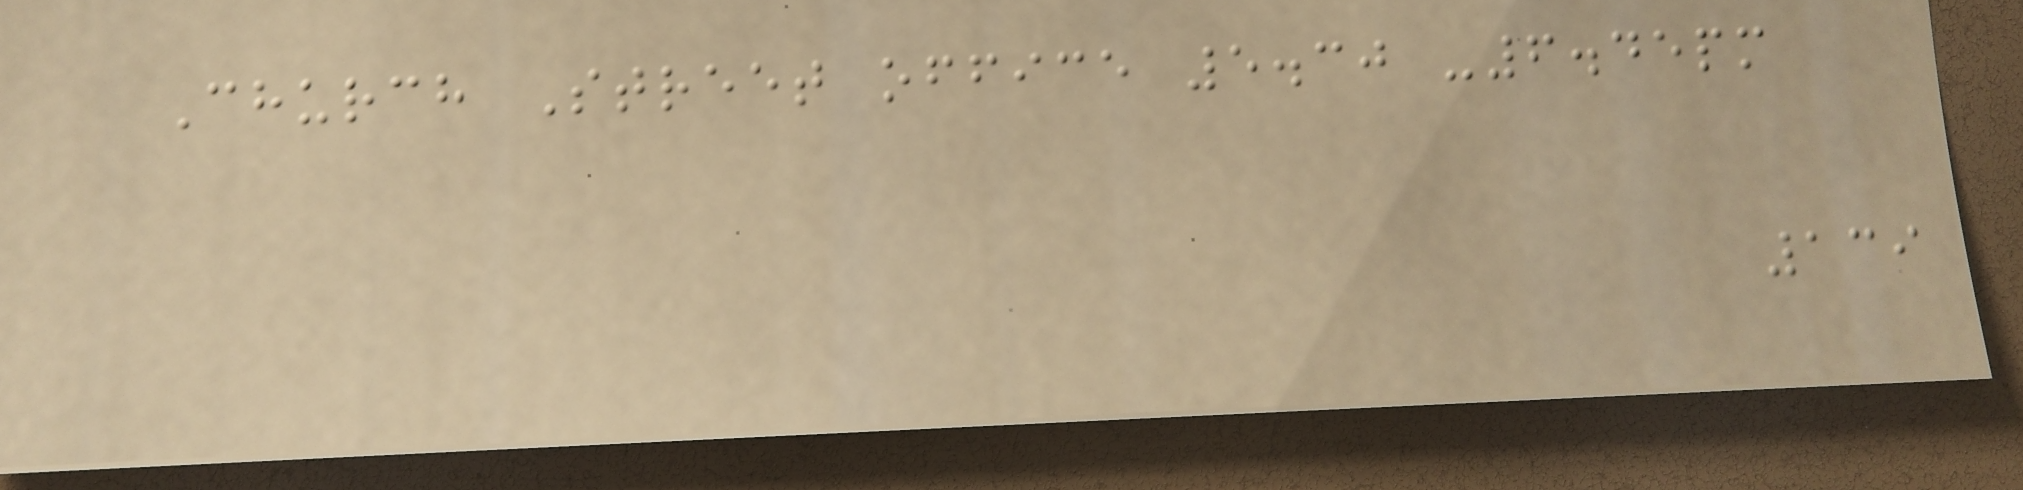Church Street office 5.30 -6.45pm
139
